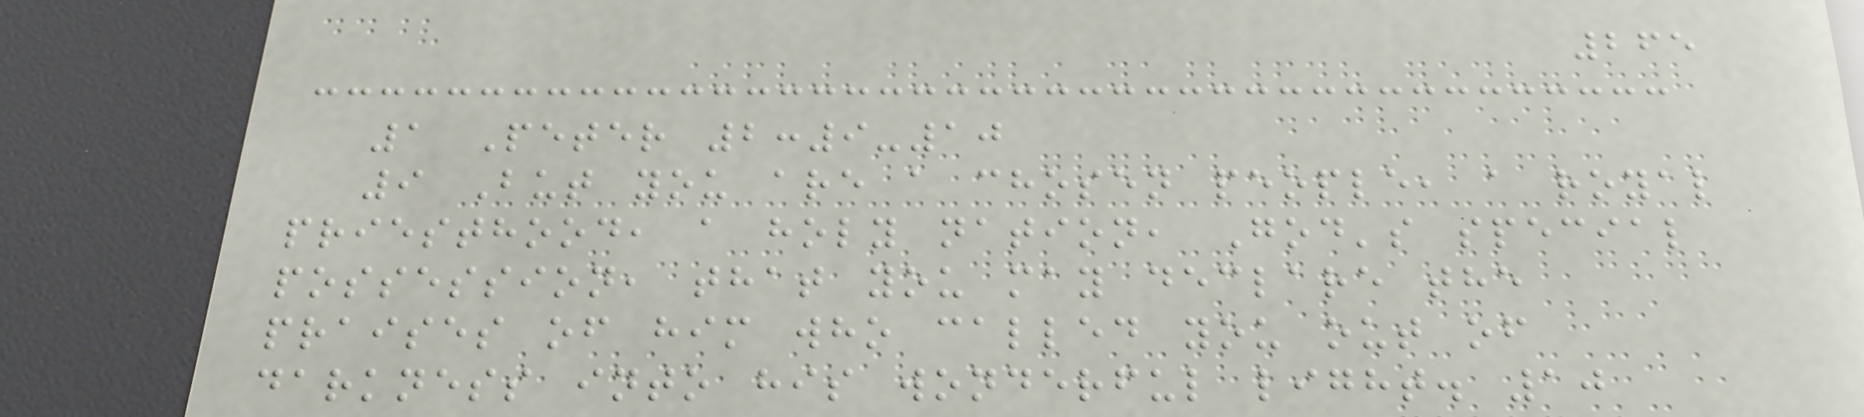265
1 Peter 2:9-10
9 But you are a chosen people, a royal
priesthood, a holy nation, God's special
possession, that you may declare the
praises of him who called you out of
darkness into his wonderful light. 10
